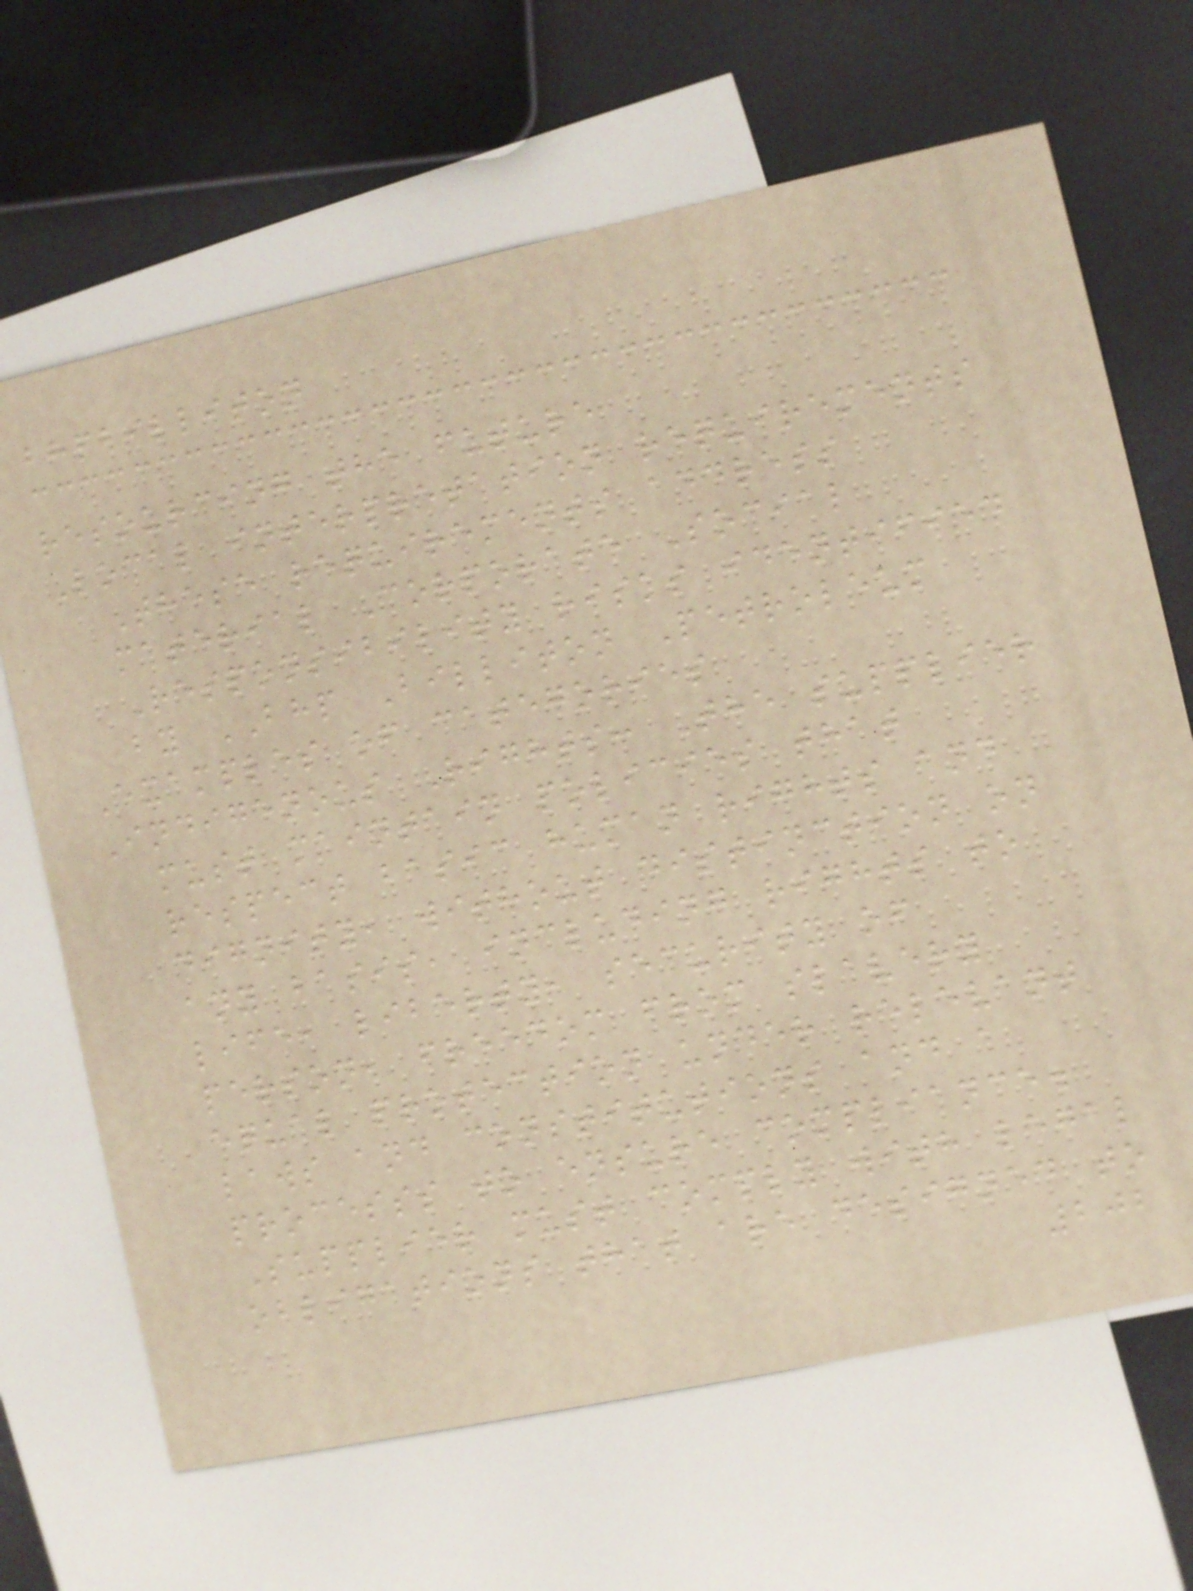bhpbilliton
resourcing the future
Local interpretation requirements
These requirements address
material Corporate Social
Responsibility risks identified
by BHP Billiton Petroleum
Examples of categories
Indigenous Rights: The supplier
must maintain policies that
respect basic human rights and
dignity, without distinction on
any basis, including rights to
life, liberty, security of
person, freedom from slavery
equal protection under relevant
laws and constitutions and a
processs to ensure compliance.
Supplier must comply with legal
obligations that are designed to
202
